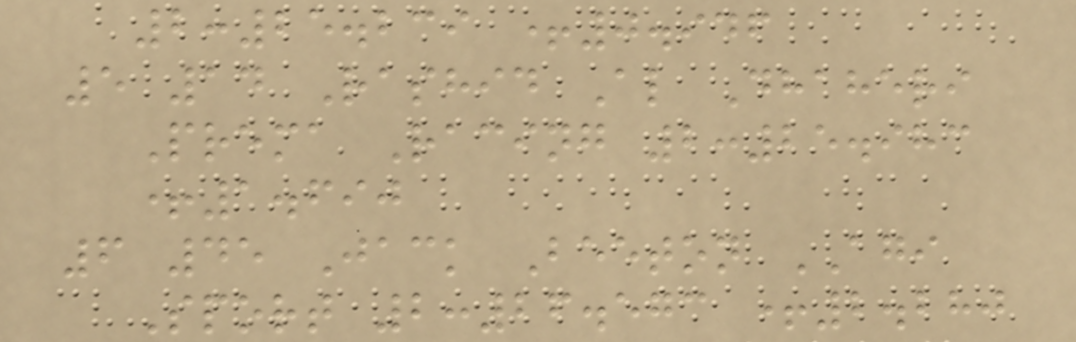2:25.239 +0.946
5 14 Rashid Al Dhaheri
Prema Racing 2:25.983
+1.690
6 45 Jack Beeton AGI
Sport 2:26.573 +2.280
